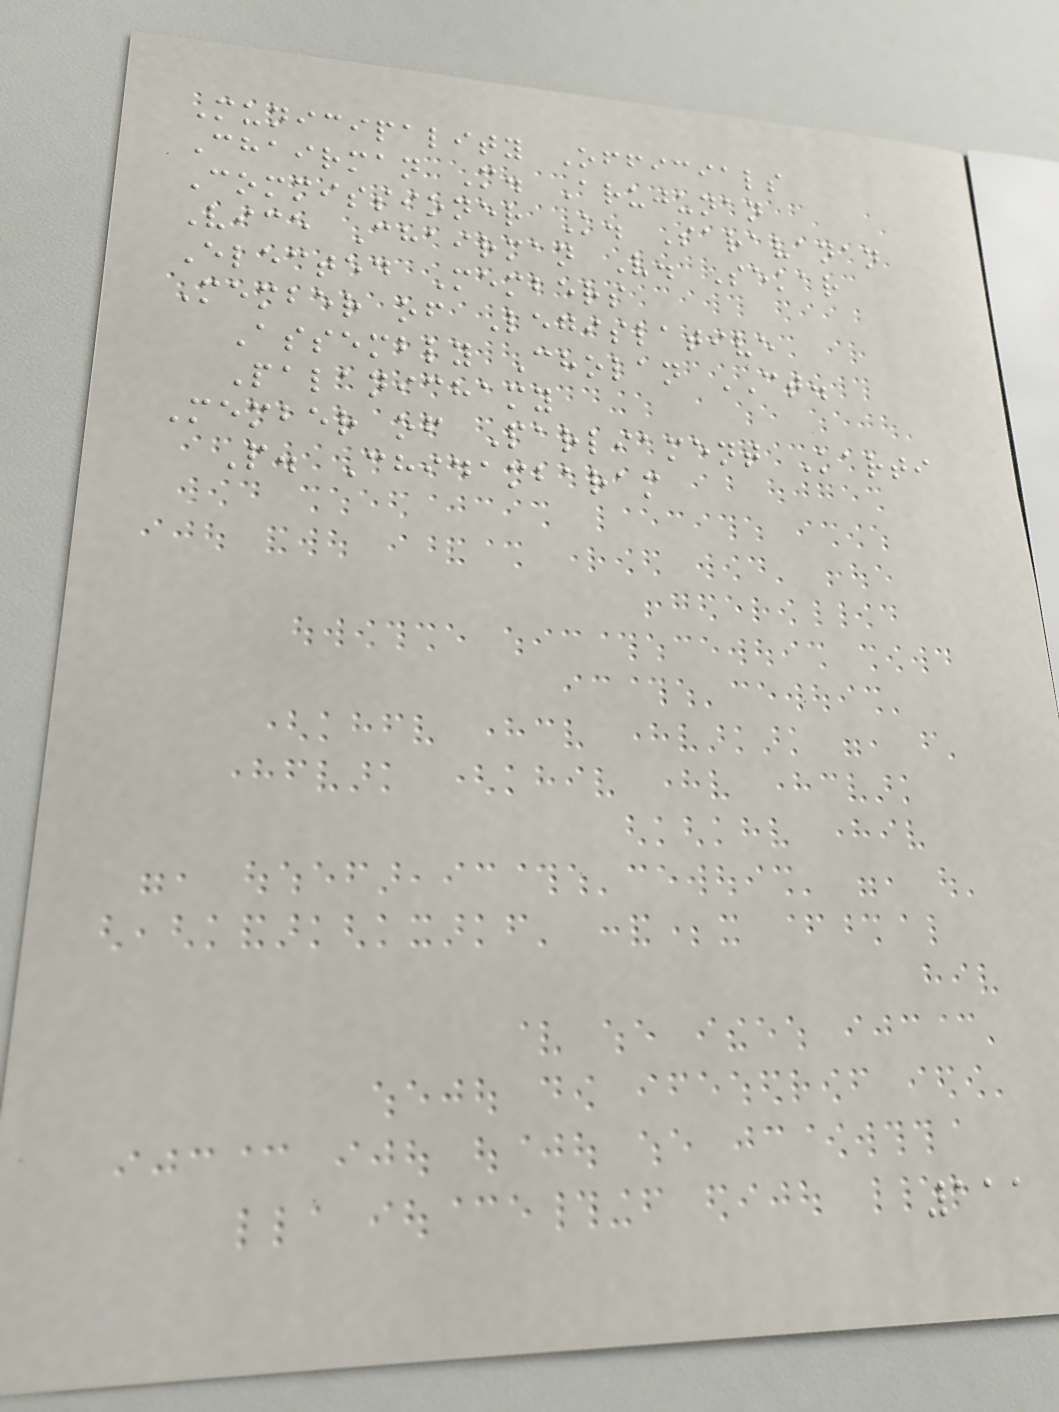Municipality Officials
Chairman M. Arujunan
Commissioner K. Saravanan
Vice Chairman V. Sekar
Elected Members
Member of Legislative
Assembly Cholan CT.
Palanichamy
Member of Parliament Karti
P. Chidambaram
111
